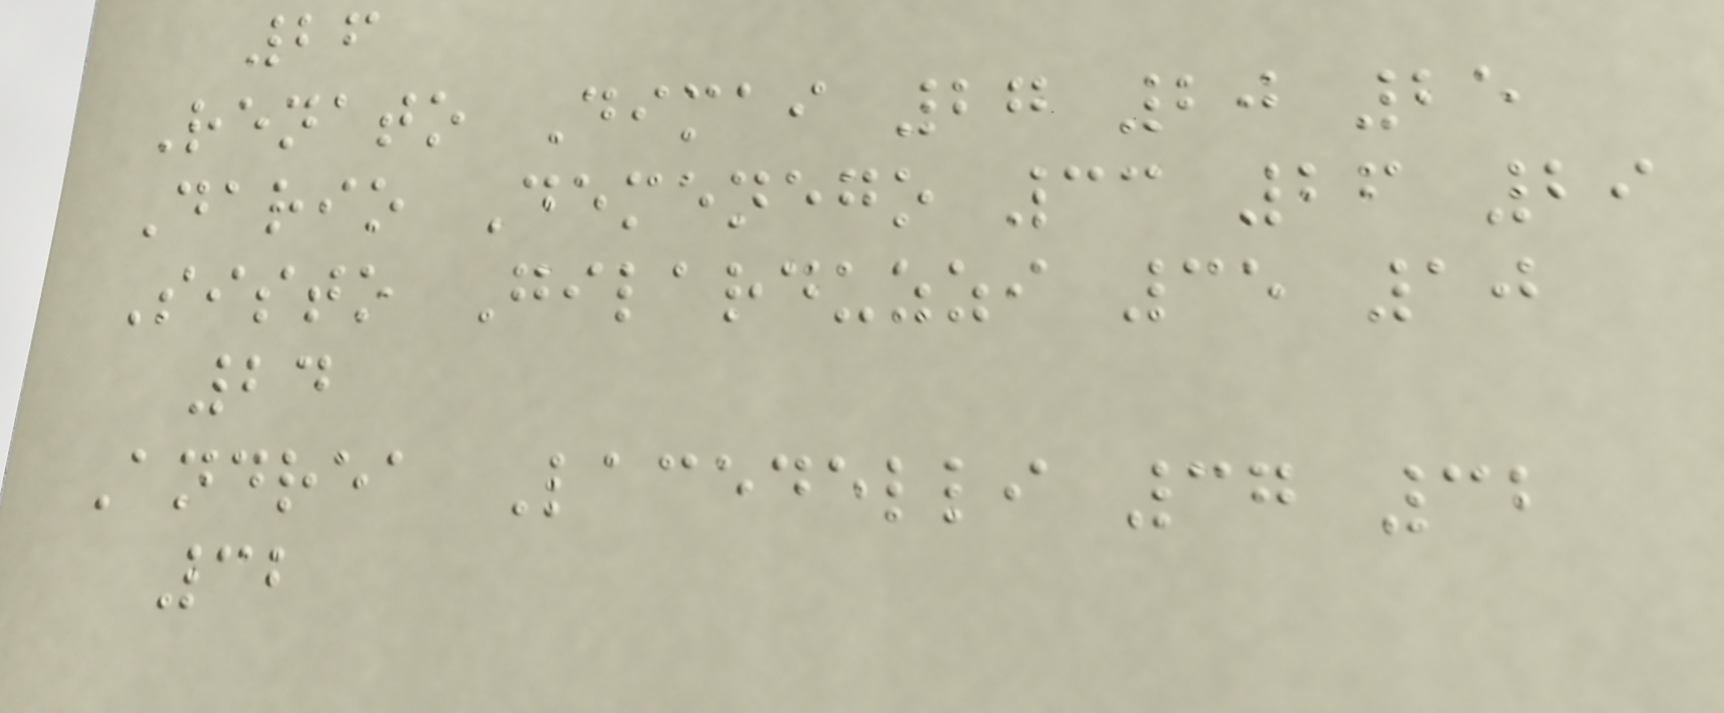26
Renato Dimai 27 20 25
Dario Demenego 33 26 29
Sisto Gilarduzzi 35 10
24
Andrea Lacedelli 37 32
32
